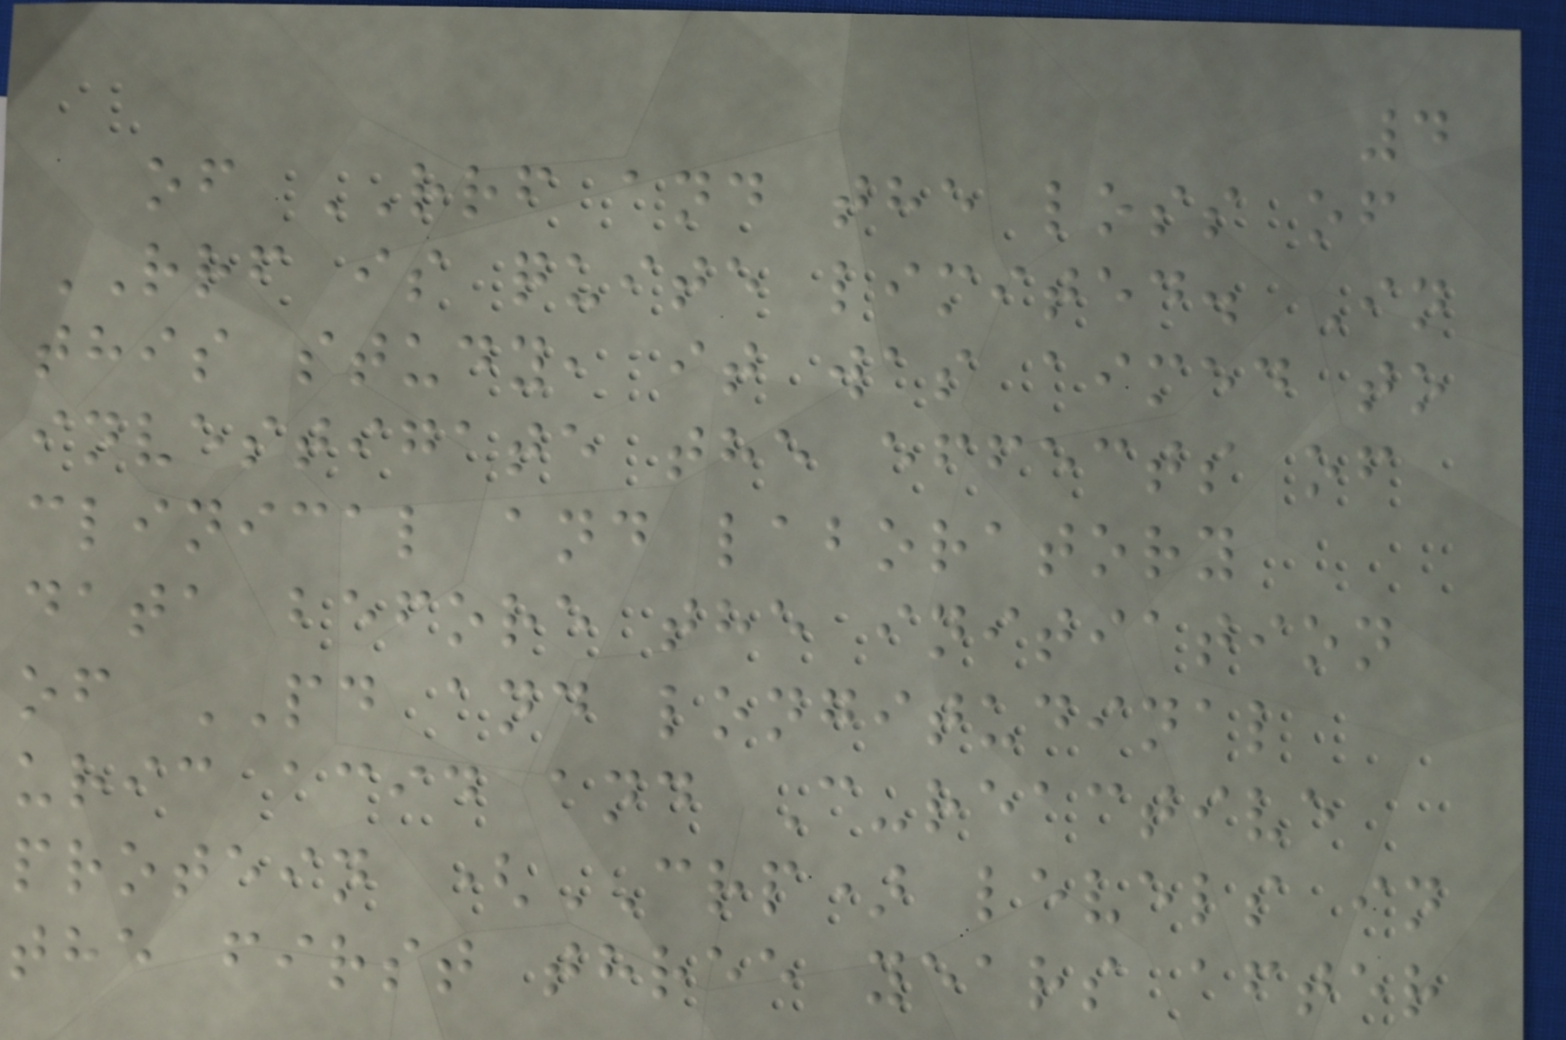4
of RRF and the loss of
RRF is quite limited. In
this study, it was aimed to
investigate the effects of
clinical and laboratory
data before the initiation
of PD and longitudinal
uric acid and C-reactive
protein (CRP) levels in
the first three years after
